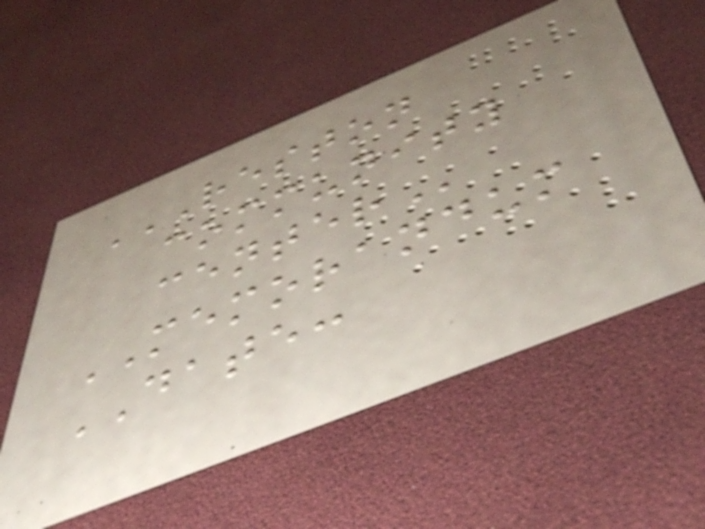RESTON
COMMUNITY
CENTER
MEMORANDUM
DATE:
